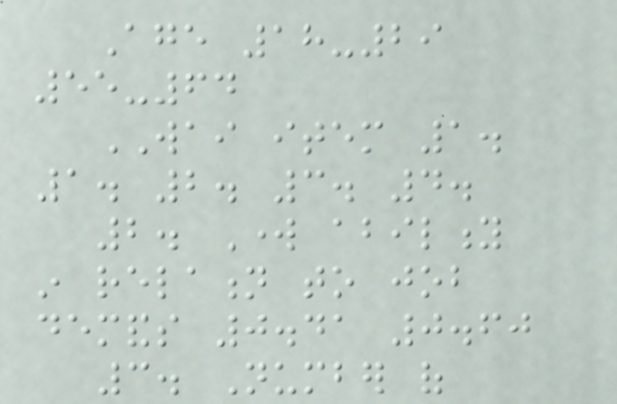Age 18-29
55-64
WAI item 1.
1. 2. 3. 4.
2. Work ability
in relation to job
demands 0.41 0.60
3. Number of
